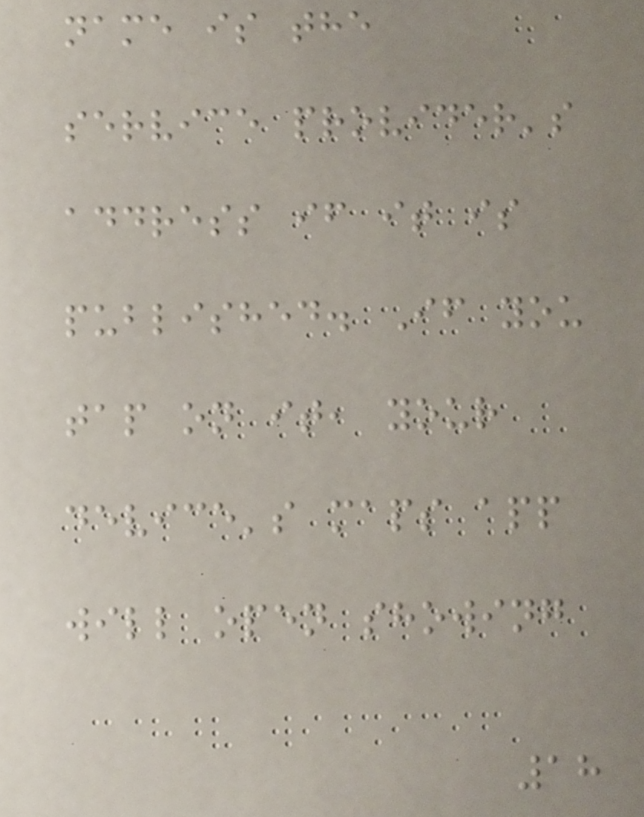name is the
service provider's
address if it is
published. If you
tap on it, your
device's maps app
will open showing
18
